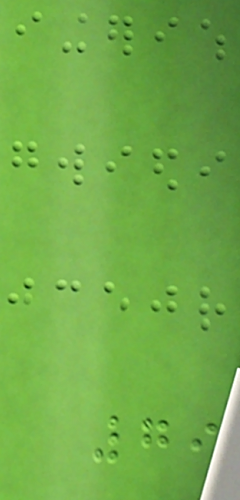79
